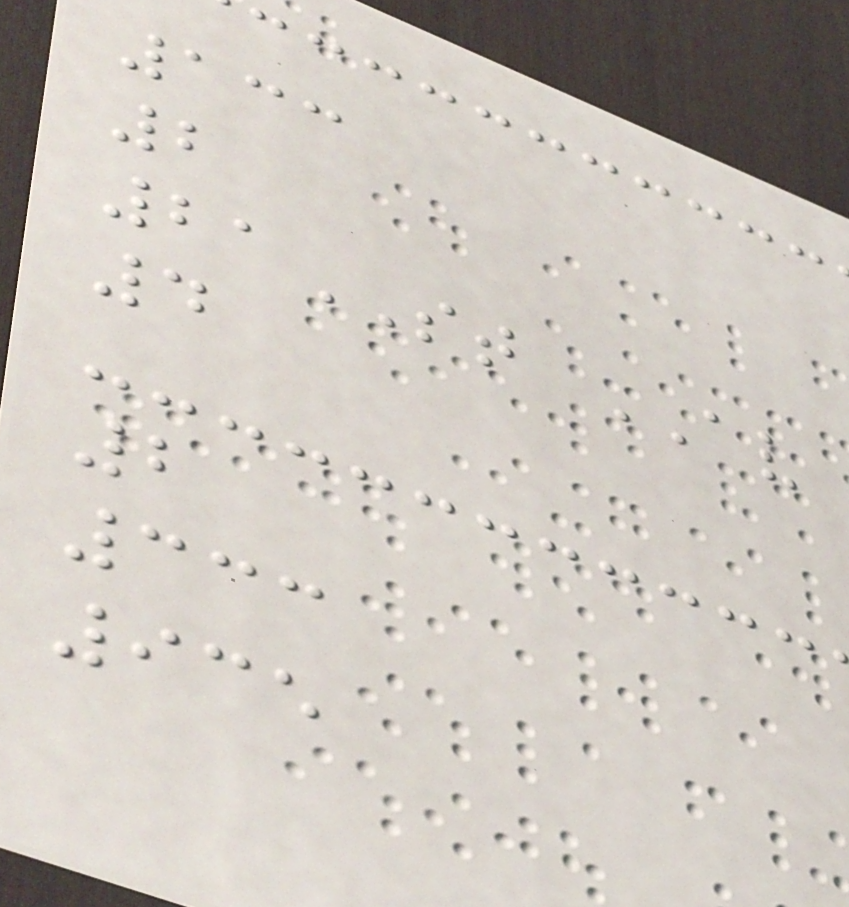133
2
21ST AV
4
2
333
935
